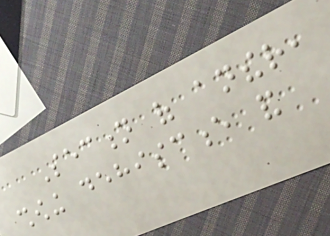Section of anther,
showing dehiscence and
